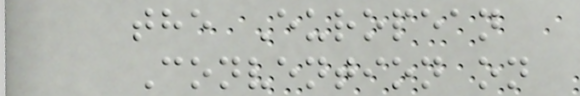the European
Convention on
